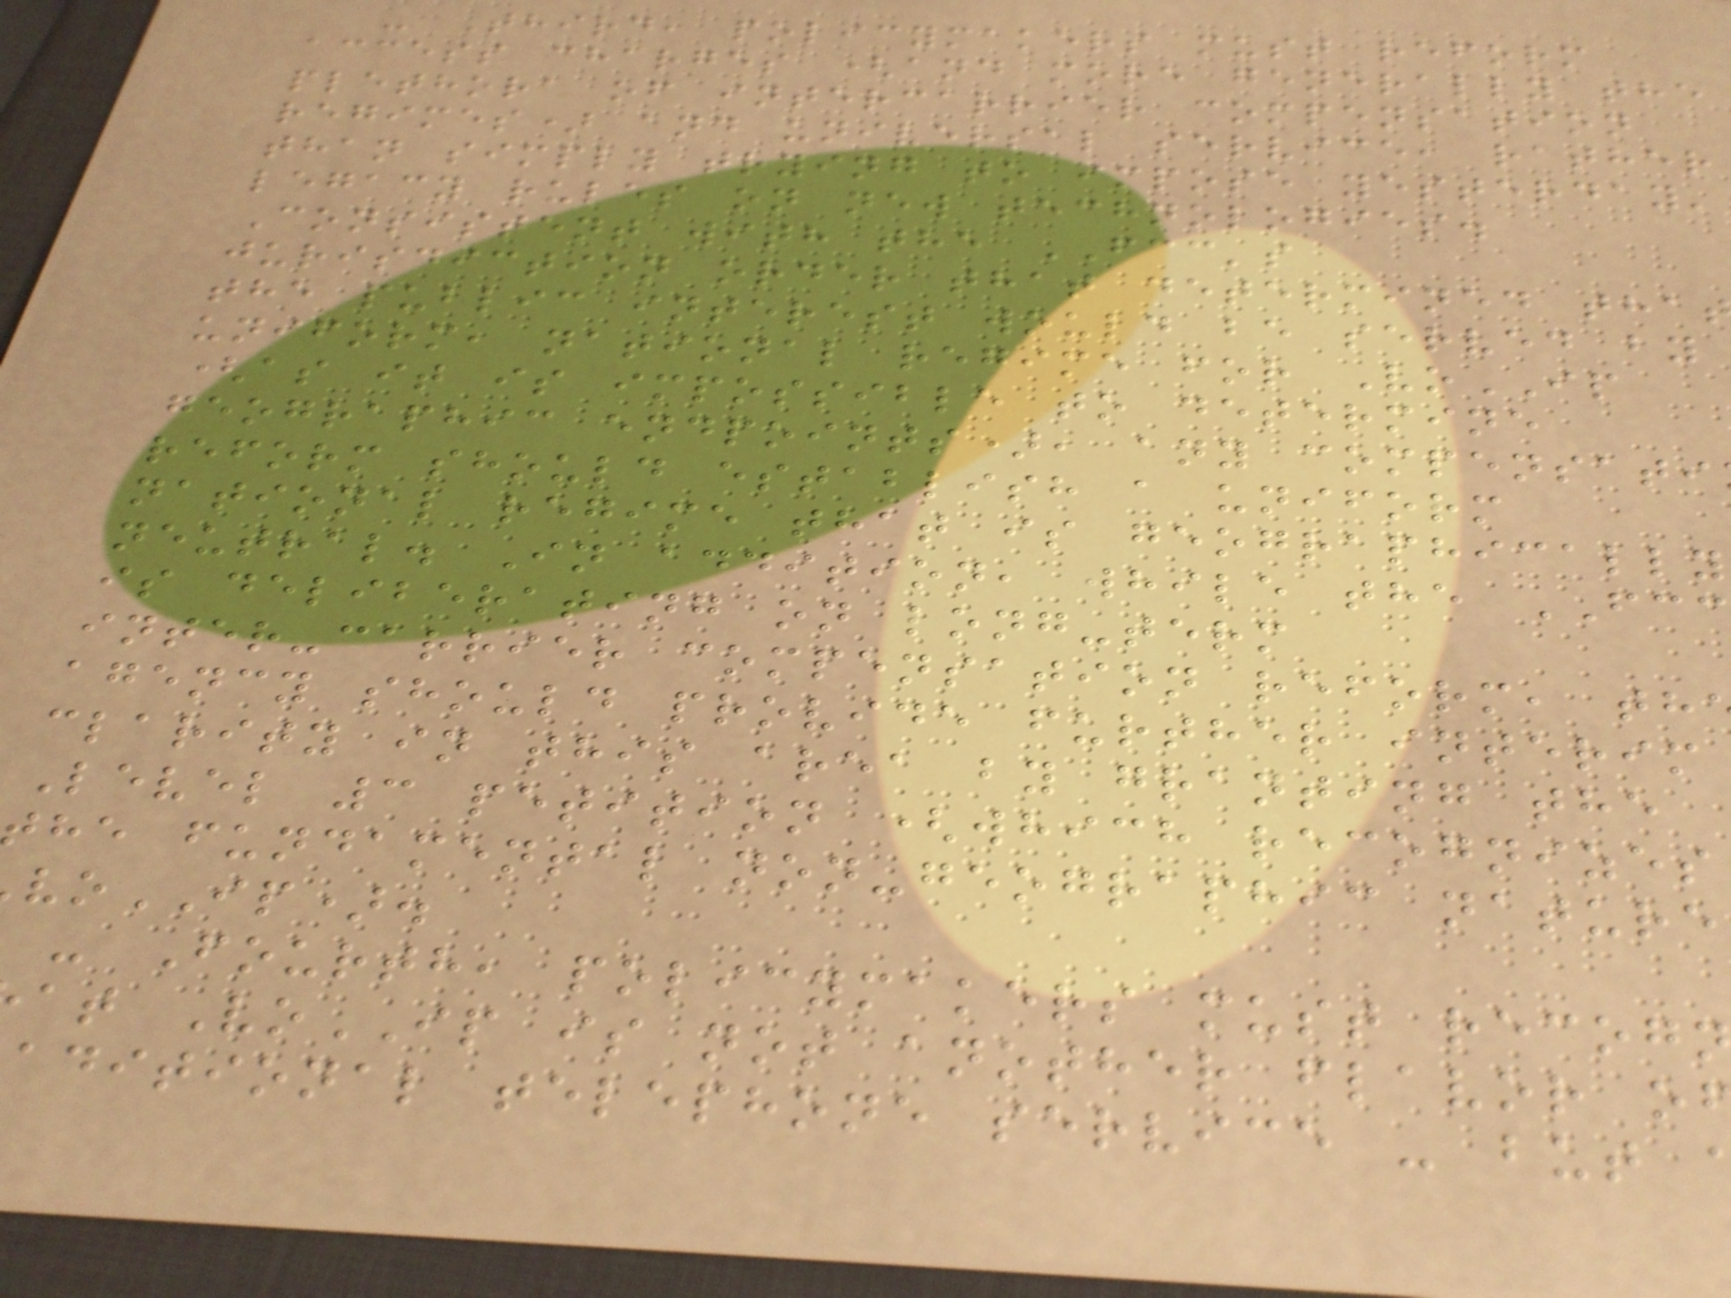- Third, policymakers must reform
access charges (and more generally the
plethora of intercarrier compensation
regimes) and universal service, rather
than simply trying to impose yesterday'
legacy rules on new technologies.
Consistent with the FCC's
jurisdiction order that determined tha
the public interest would be served by
uniform, national regime for VoIP
(as it is impossible to determine
geographic endpoints), any compensati
reform should establish a uniform
national regime that is geographically
neutral. In addition, while the FCC
is deliberating on long-term
inter-carrier compensation reform, th
agency should provide further interim
clarity in this area by granting the
Level 3 petition (which recognizes
he fundamental non-geographic nature
oIP).
- Fourth, policymakers must recog
at VoIP is not another flavor o
aditional telephone service - but
